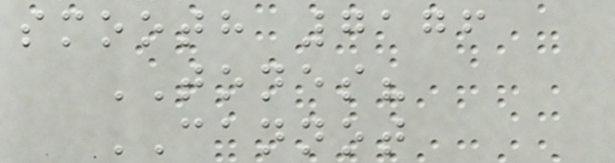smooth 7176
TONES?
CANNOT
